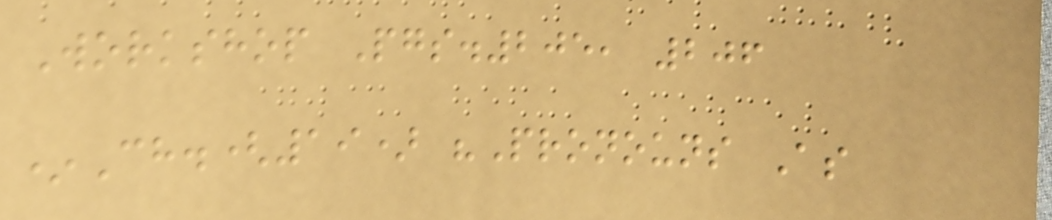Workshop Pgs.205, 206
*Ch.(19) "Pronouns As
